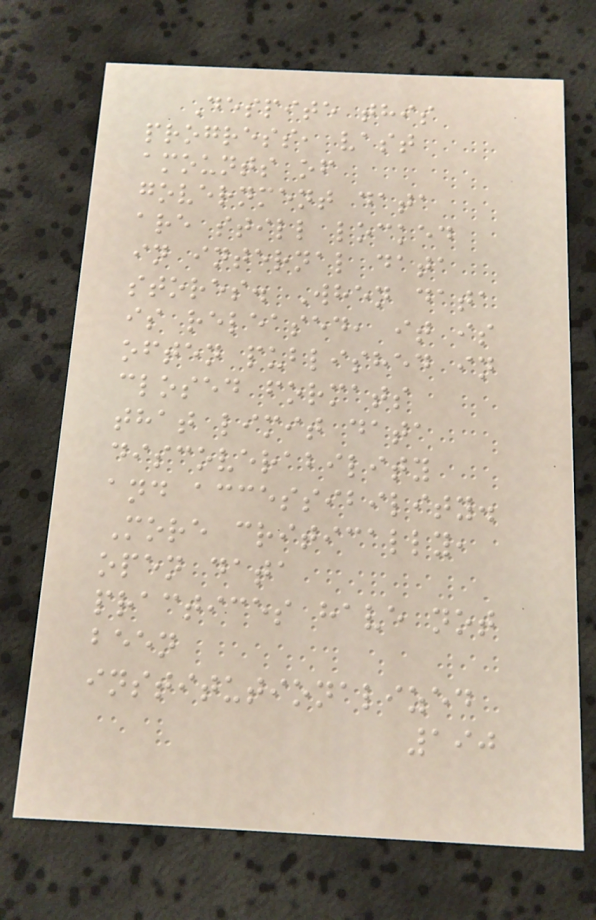Despite this
progress, vast
amounts of
government data
are still locked
in internal data
stores. When data
is released, it is
often published in
closed formats
that limit data
discoverability
and accessibility.
More critically,
open data
practices have not
been
institutionalized
190
